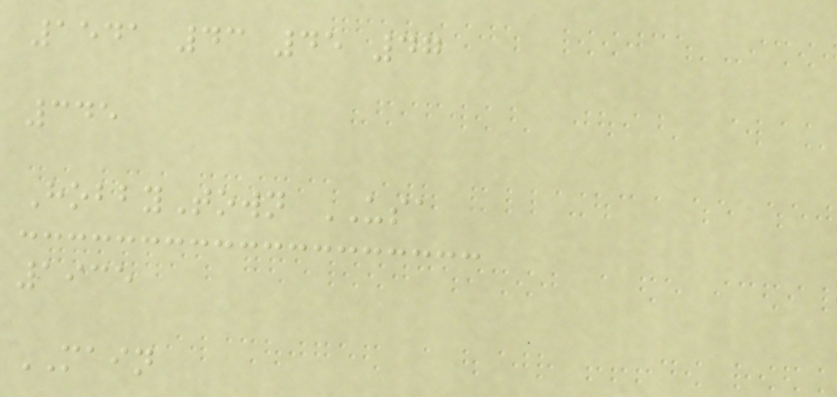1541 43 45 47
345
HobbyTown USA
1935
MAIN
